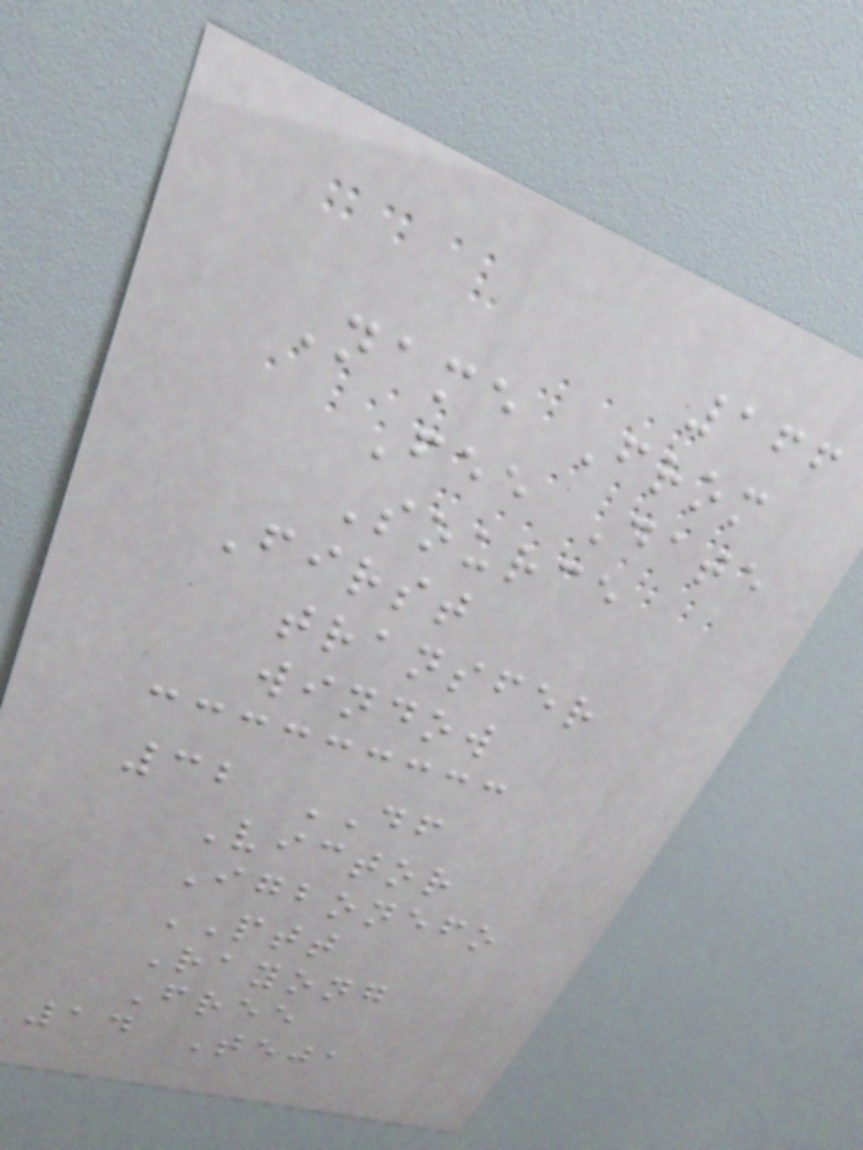166
Name From
Fee Date
Source
First
transfer
window
32 DF
Victor
Igbonefo
PTT
Rayong
Free
14 Teja
